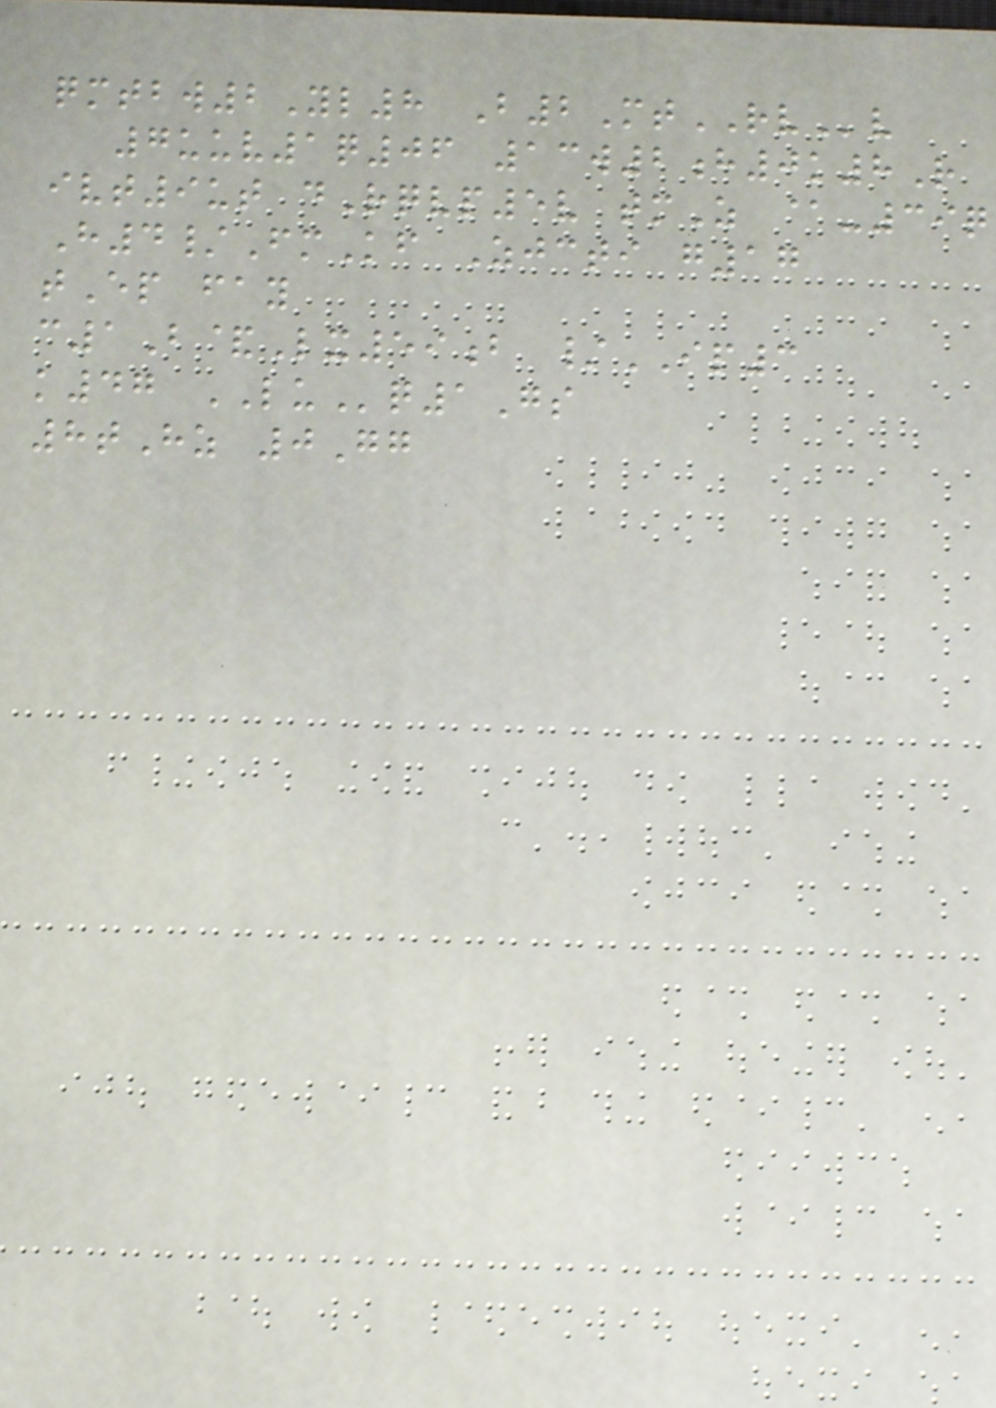qmtbw2Yl8 B2MtRVv
7uuv1q06 13w2h0k8R
ivt9ut dRqvp5v tmZ @-39q
H4/FmKf Zjcti g17
tEp fay
c1B&Lx59b /IP3
k47 LUq1Gs
8tHz 0Gg
